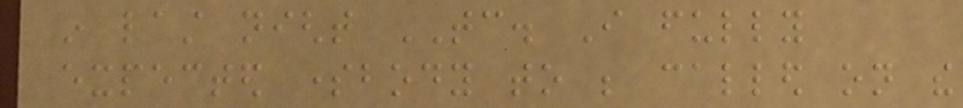in last night TC. I fully
expected somebody to be called on the
